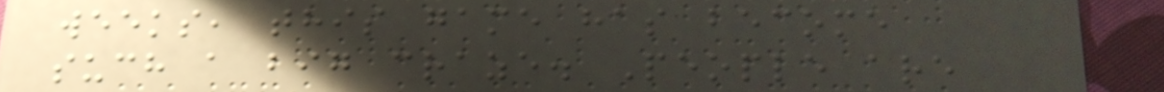weeks, this game has become
such a big craze. People are
